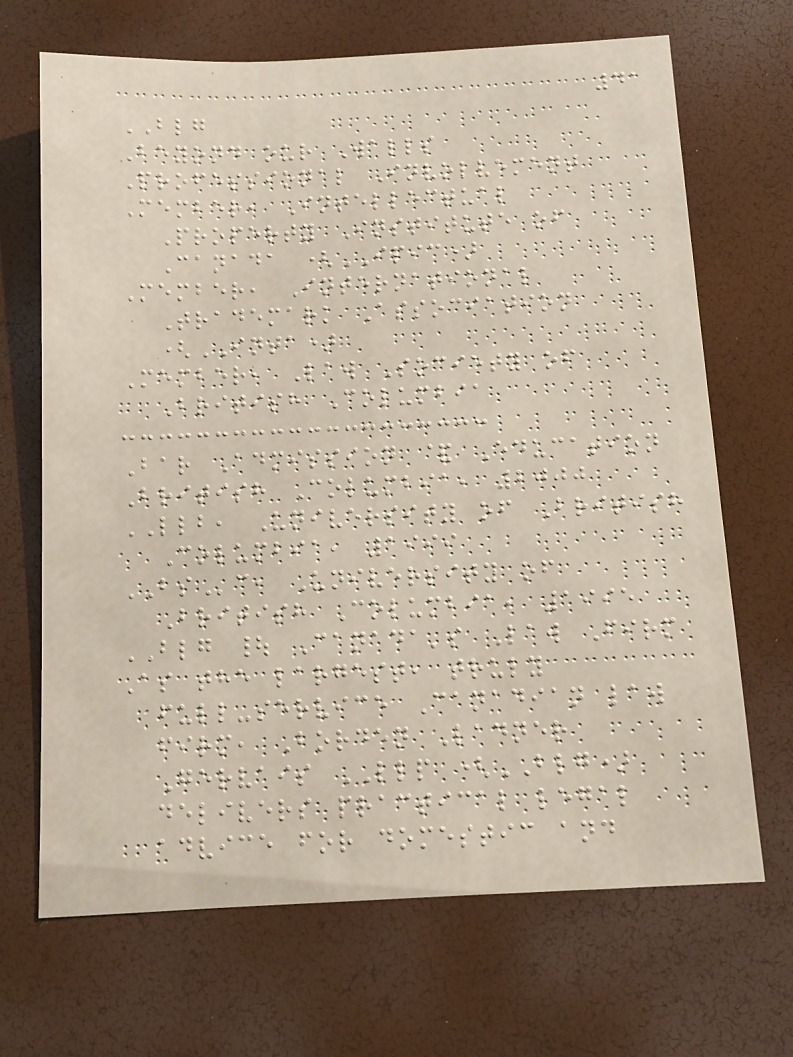41
BLG
Beyond our Walls
Professional Involvement
Member, Intellectual
Property Institute of
Canada (IPIC)
Member, International
Trademark Association
(INTA)
Member, Law Society of
British Columbia
Bar Admission & Education
British Columbia, 2000
LLB, University of British
Columbia, 1999
BSc, University of
British Columbia, 1995
BLG | Canada's Law Firm
As the largest, truly
full-service Canadian law
firm, Borden Ladner
Gervais LLP (BLG)
delivers practical legal
advice for domestic and
